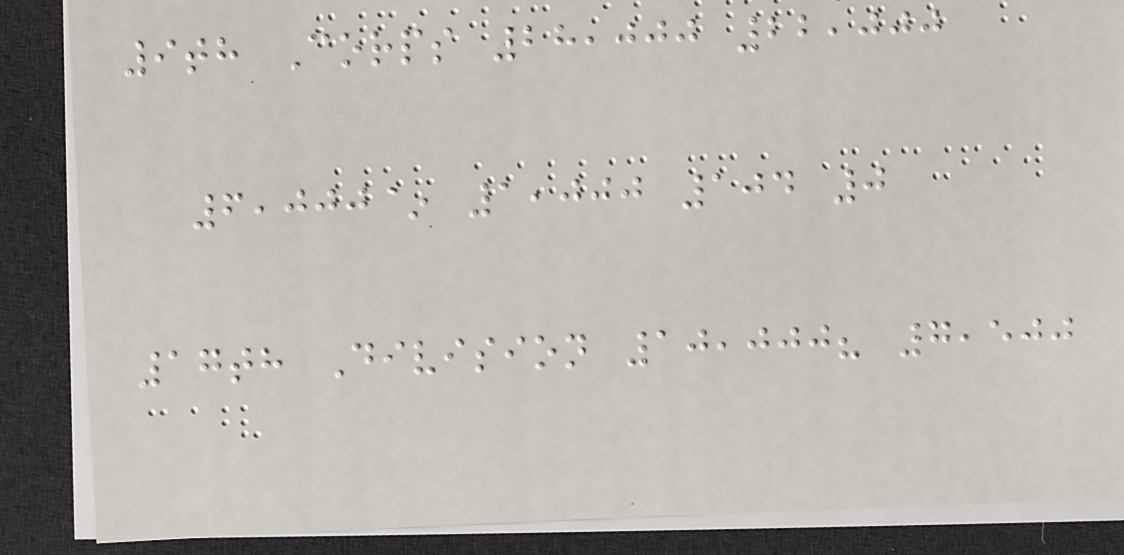9th Corps 28,000 22,000
6,000~ 1,000 104 0
17th Division 10,000? 7,500
